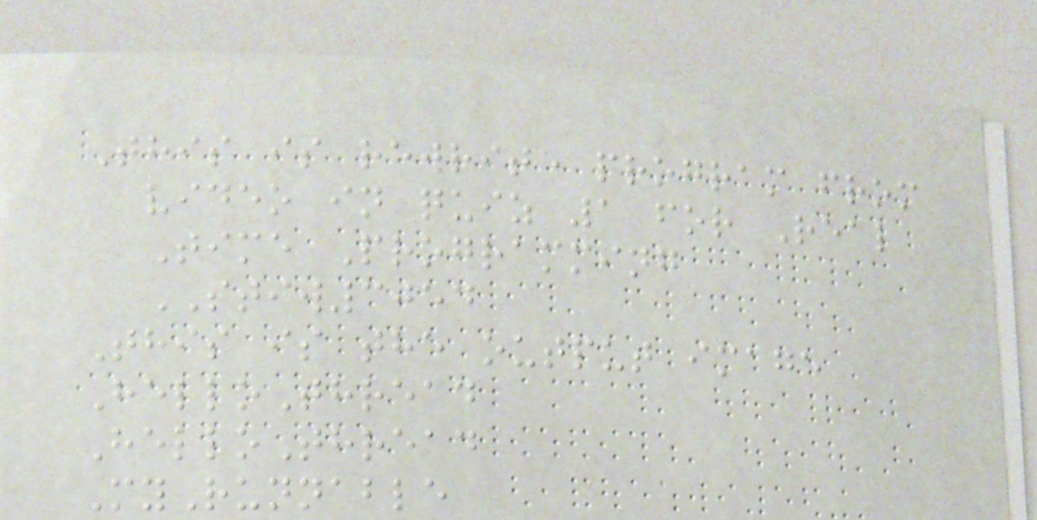This is rewrite program from
video in quiz 1 for Real
Time Programming
STIW3054
This is the output image
HelloThread
HelloThread
MyRunnable
